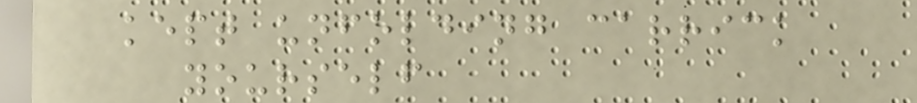kept unfolding carrick
yourself
